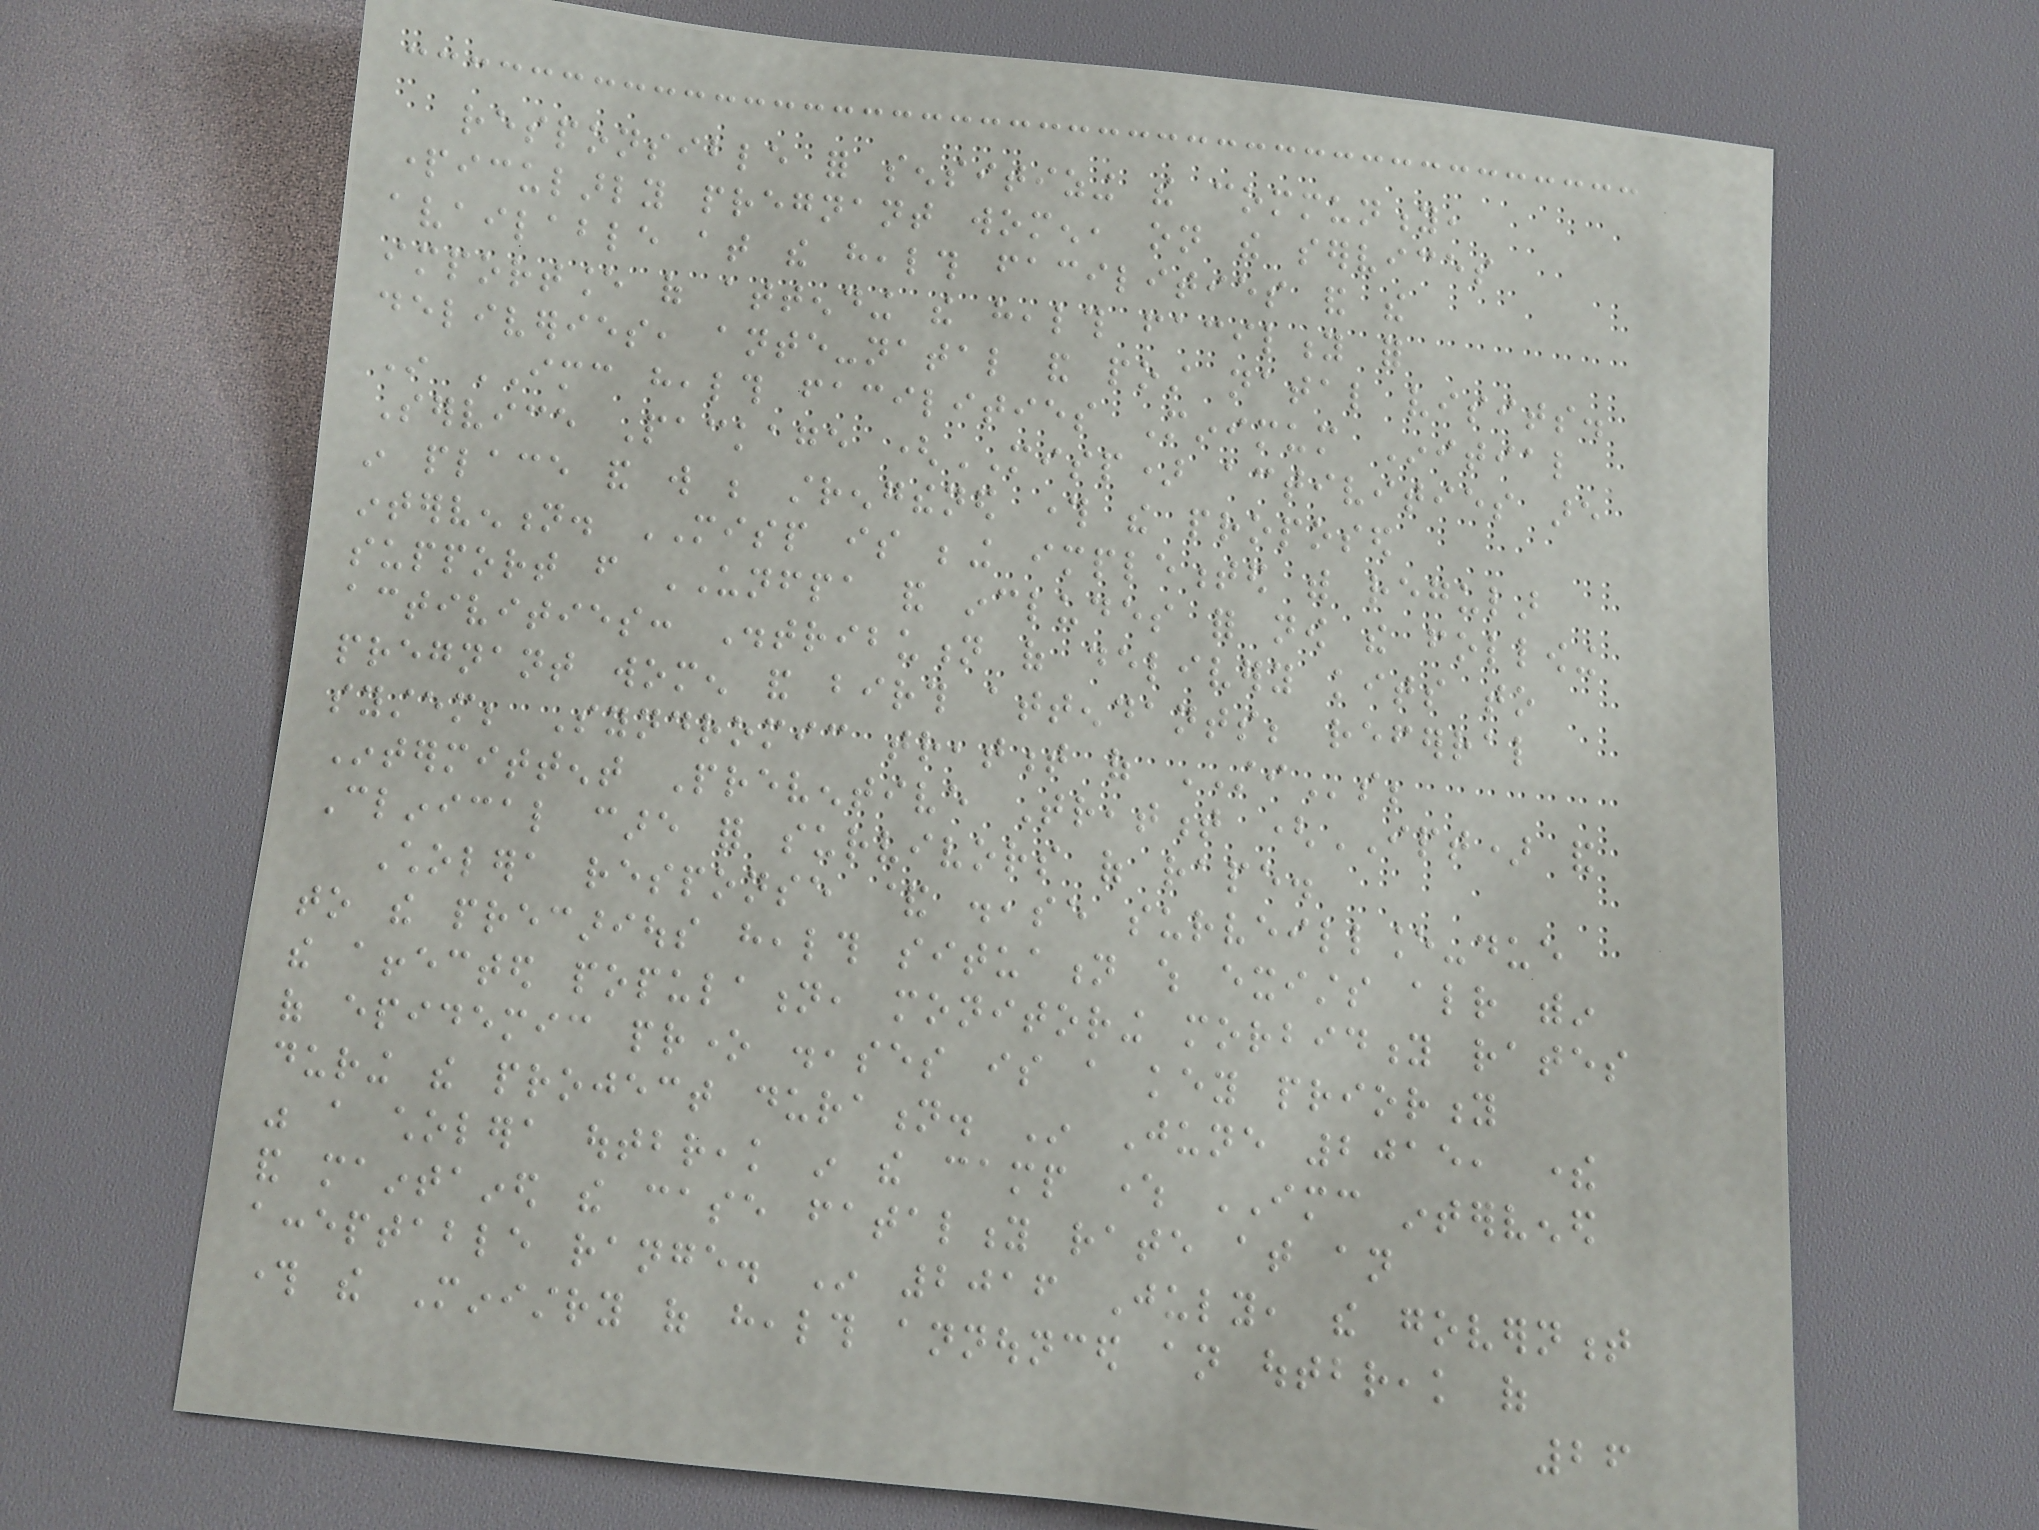responsible for sensitizing the community,
particularly pregnant women, on the services
available at the health facilities and the
importance of attending the health facility for
deliveries, ante-natal and post natal visits.
In IMC health facilities Minimum Initial
Service Package (MISP) activities are
in place and will be strengthened through the proposed
intervention. MISP is being implemented with regular
support from UNFPA and includes for now the following
activities: Distribution of delivery kits to
pregnant women and birth attendants; referral
system; Syndromic treatment of STIs;
Intermittent Preventive Treatment (IPT) and
Clinical care for survivors of rape.
Cholera response & disease surveillance-due
to the precarious health situation which exists already within
the affected population, monitoring morbidity rates
of epidemic prone diseases is a key priority
during the project duration. In June 2015, there
was a cholera outbreak in the camp where IMC intervened
and maintained the case fatality rate at an
acceptable range. In 2016 July, the government
through the Ministry of health announced an outbreak of
26
